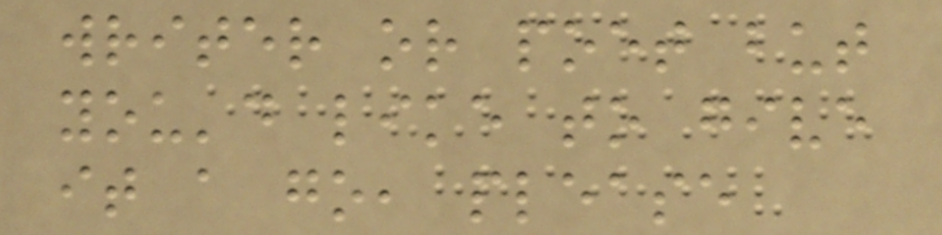writer or poet but
you'd like to give
it a go, please
